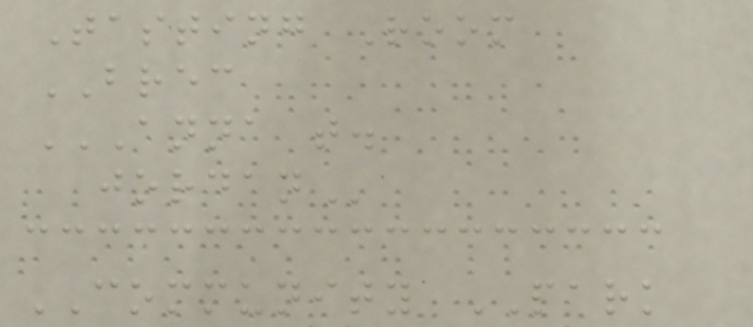Tasting Room
BREC
ANNA T.
JORDAN
COMMUNITY PARK
